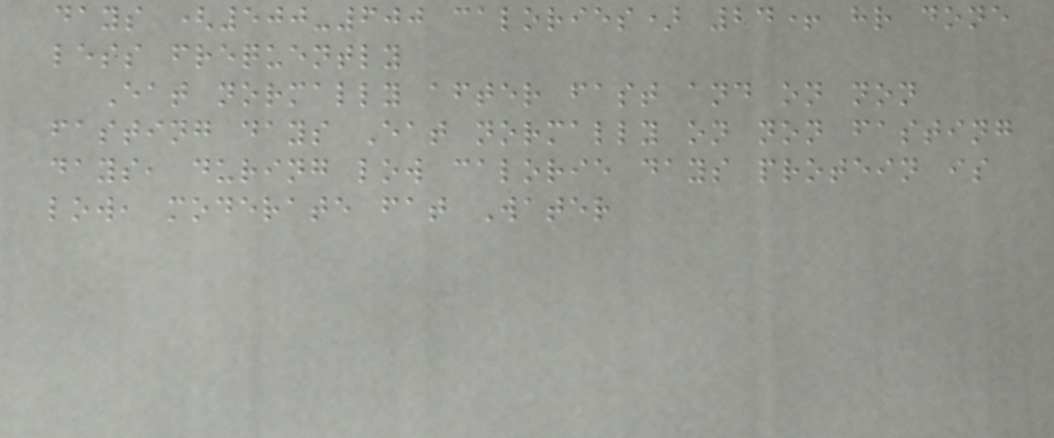days (500-600 calories) 24+ hr done
less frequently
Eat normally after fast and on non
fasting days Eat normally on non fasting
days, during low calorie days protein is
low, moderate fat Water
